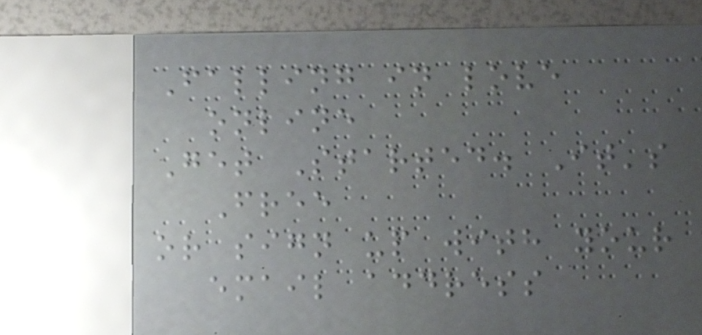Falling in love
online
Get Started. It's
Free
or sign up with your
email address
